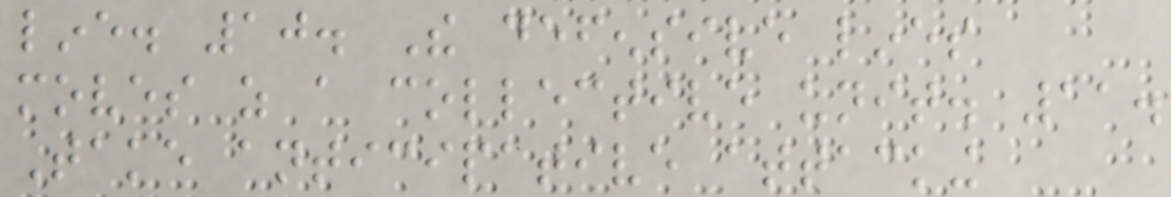line. 10. The defensive lines
moves as a collective unit. 11.
Take anticipative attacking
